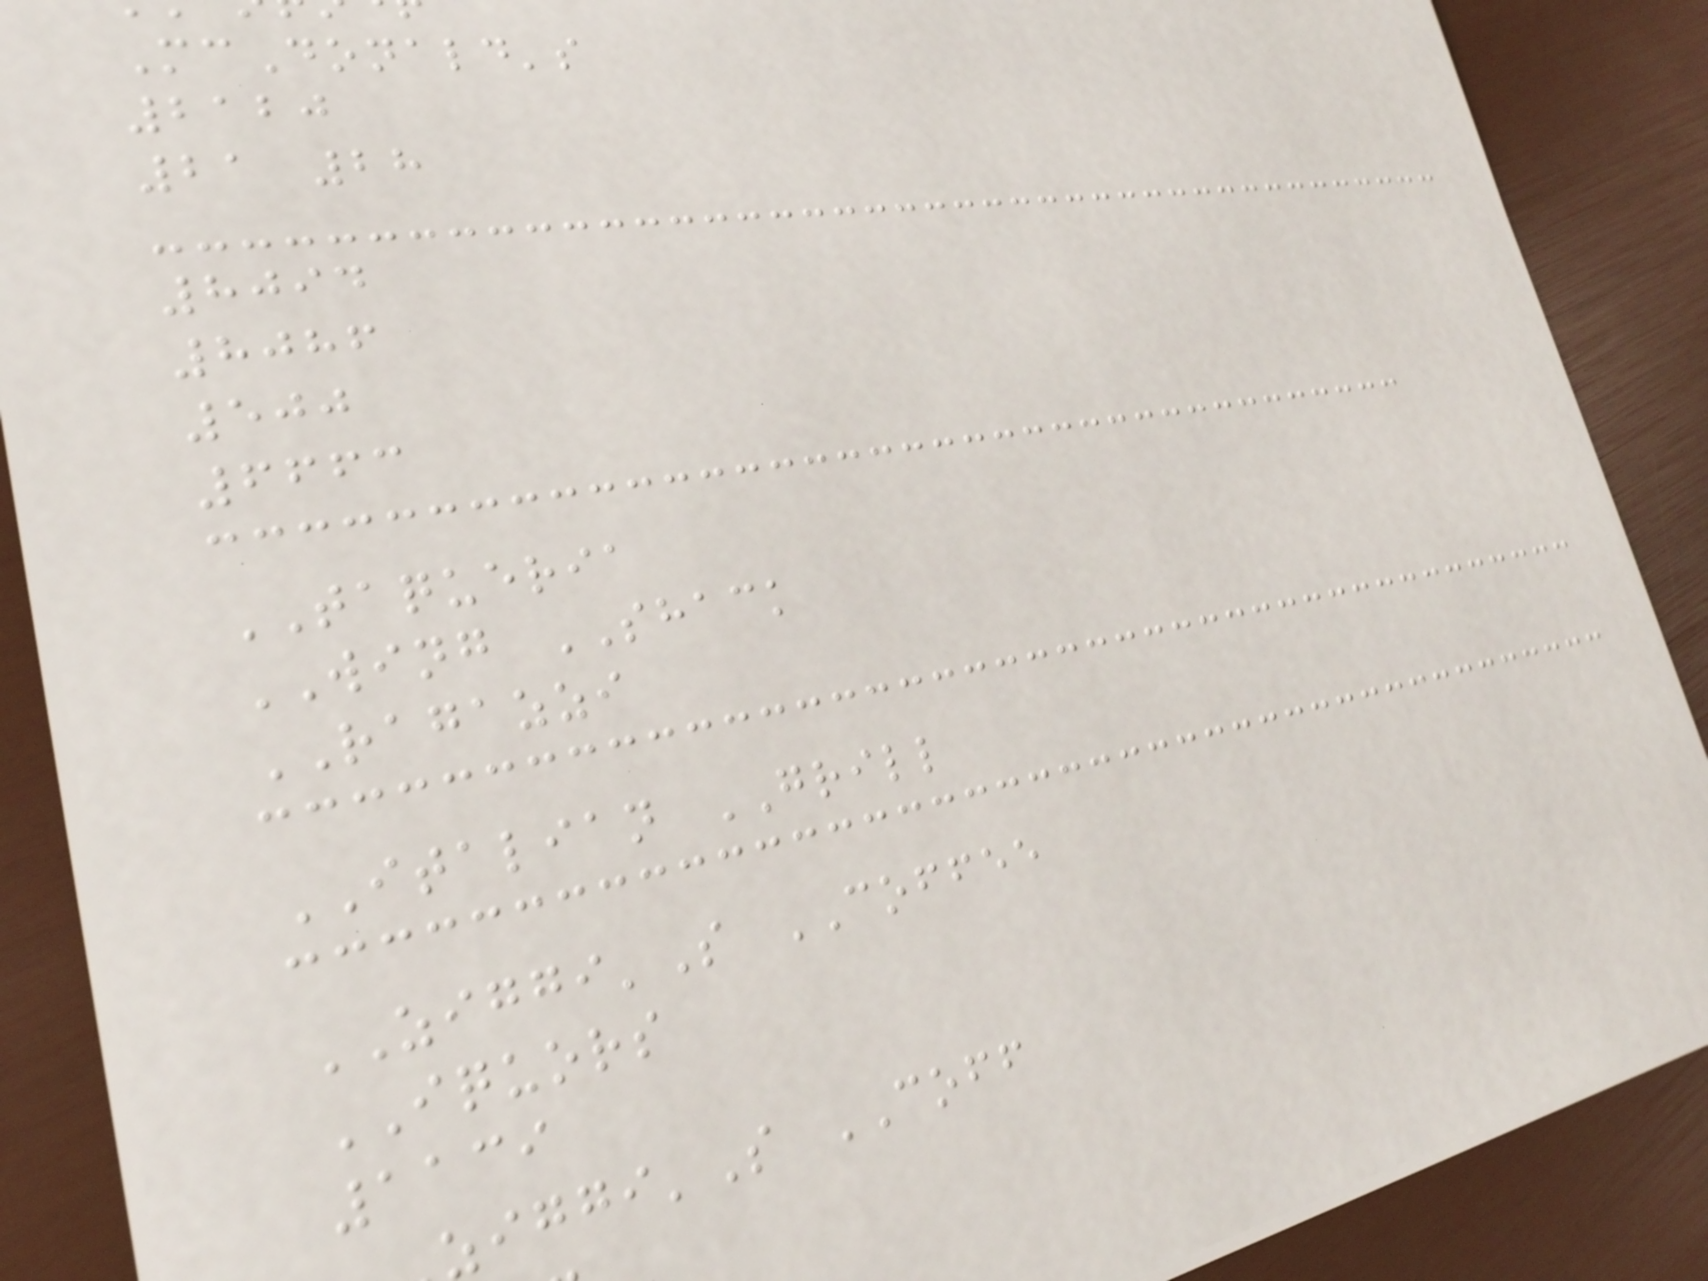McDonald's
2120
21 28
8094
8086
500
6663
TAQUERIA
WING SHACK
RAGAZZI
ITALIAN GRILL
ZIGGI'S COFFEE
IQUORS
1139
'S COFF
